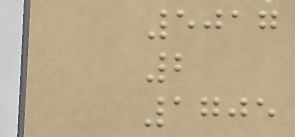5017
2
1705
